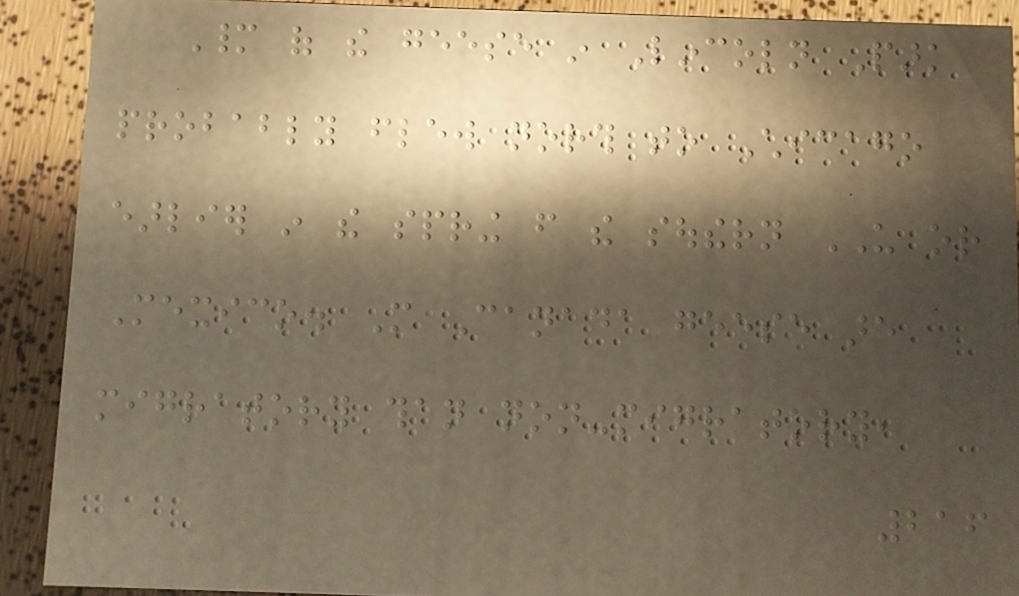Many of the geese in Lincoln Park
probably flew north to Chicago
earlier in the spring from the southern US or
Mexico. More Canada geese are
migratory than non-migratory,
216
